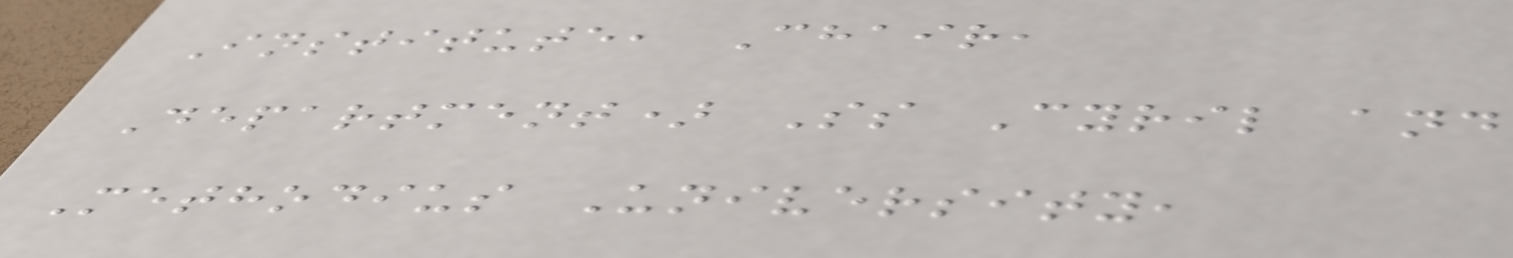Institute, Chair,
Department) Ss Cyril and
Methodius University,
